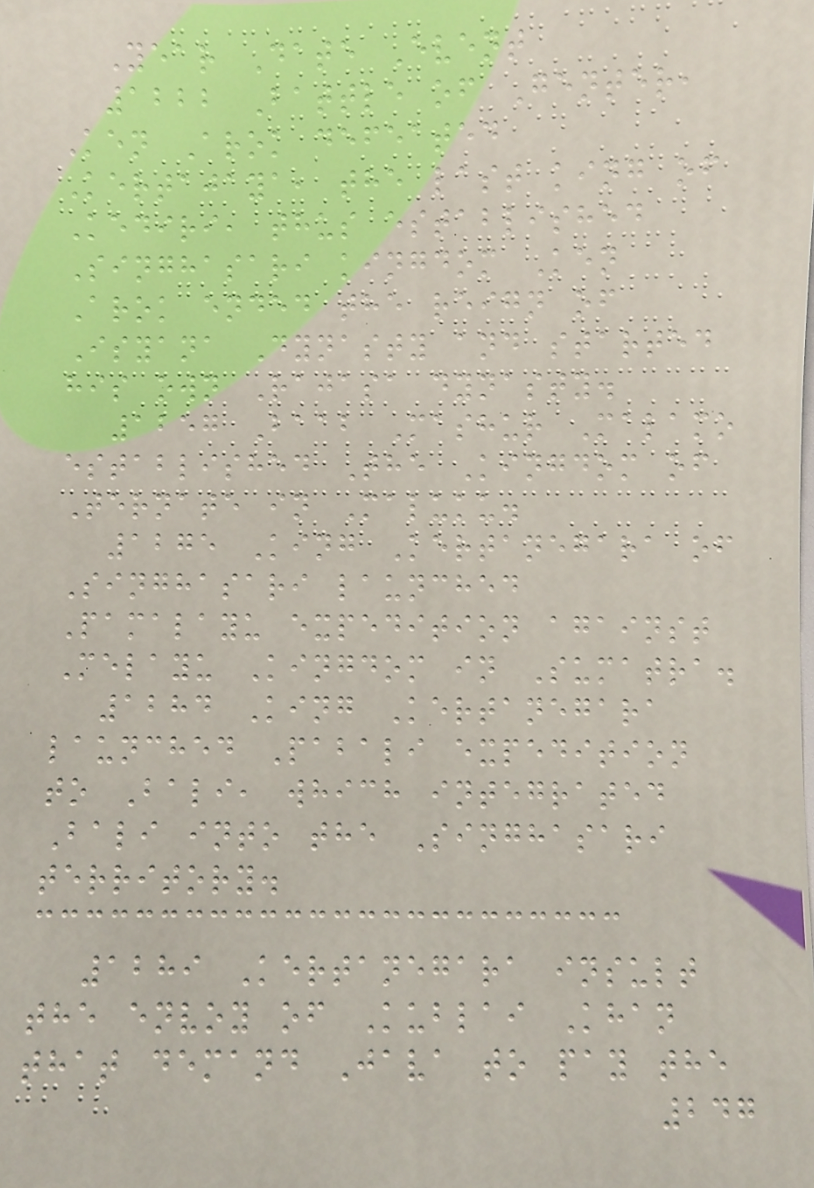Year Date Event
1222 Battle of Genter,
Ken Arok defeated
Kertajaya, the last king of
Kediri, thus established
Singhasari kingdom Ken
Arok ended the reign of
Isyana Dynasty and started
his own Rajasa dynasty.
1257 Baab Mashur Malamo
established The Kingdom of
Ternate in Maluku.
1275 King Kertanegara of
Singhasari launched
Pamalayu expedition against
Melayu Kingdom in Sumatra.
1284 King Kertanegara
launched Pabali expedition
to Bali, which integrated
Bali into the Singhasari
territory.
1289 Kertanegara insult
the envoy of Kublai Khan
that demand Java to pay the
247
